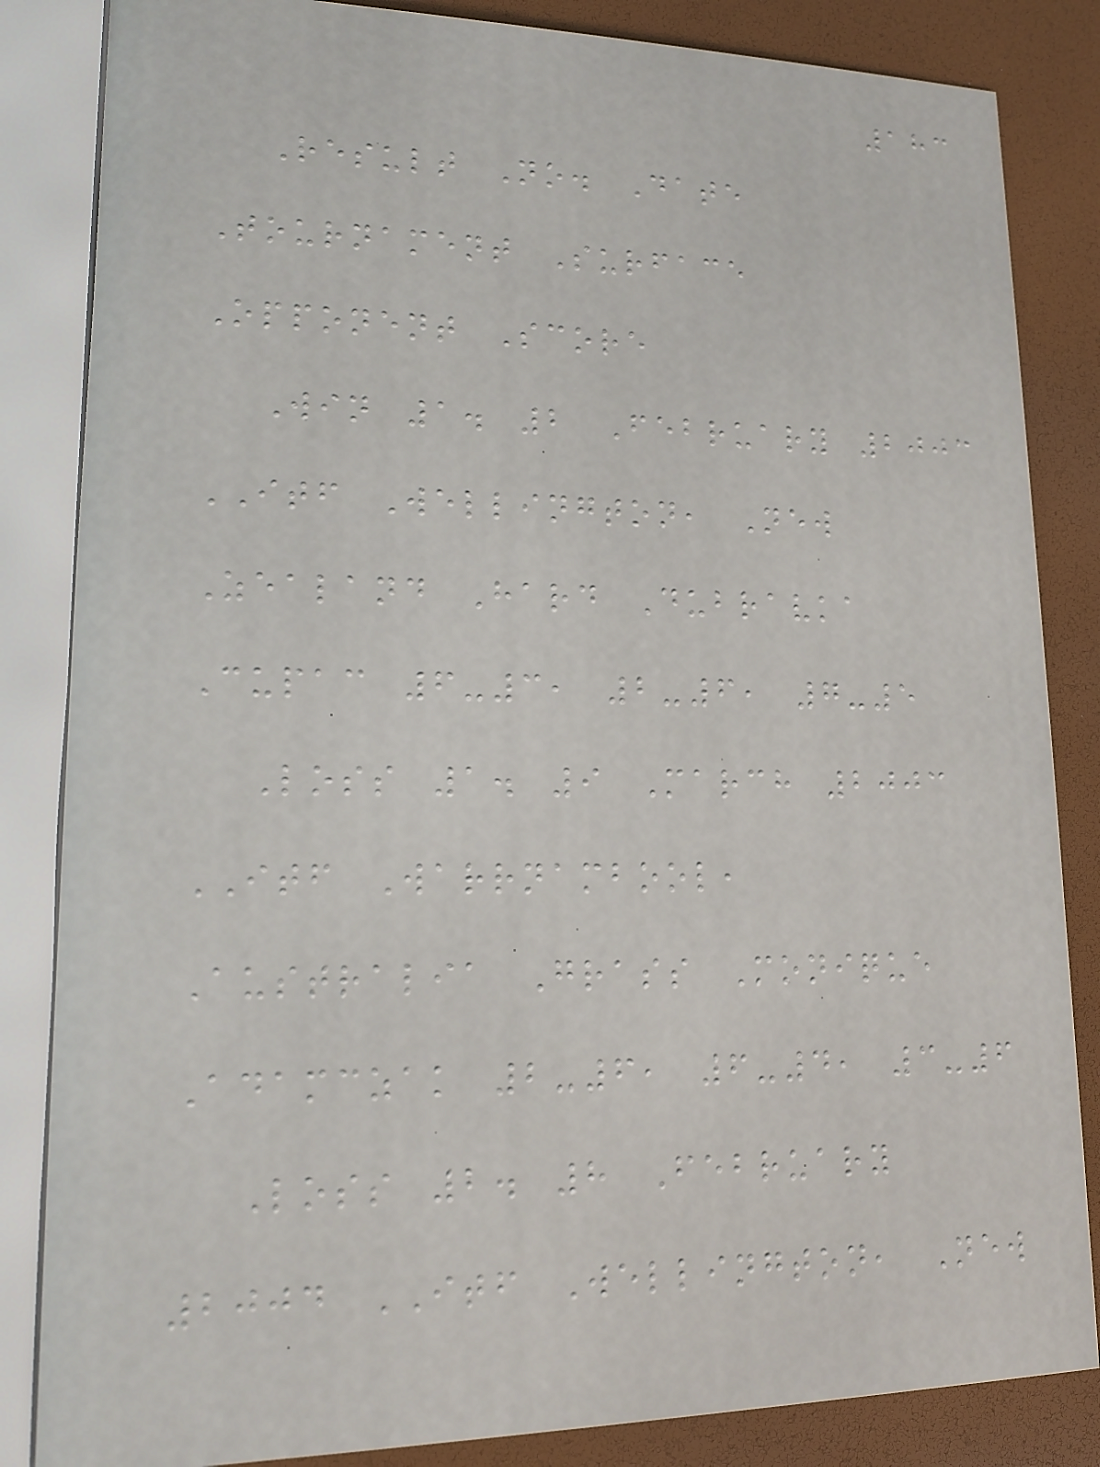183
Result No. Date
Tournament Surface
Opponent Score
Win 1. 2 February 2003
ITF Wellington, New
Zealand Hard Dubravka
Cupac 6-3, 2-6, 7-5
Loss 1. 9 March 2003
ITF Warrnambool,
Australia Grass Monique
Adamczak 2-6, 6-4, 3-6
Loss 2. 8 February
2004 ITF Wellington, New
